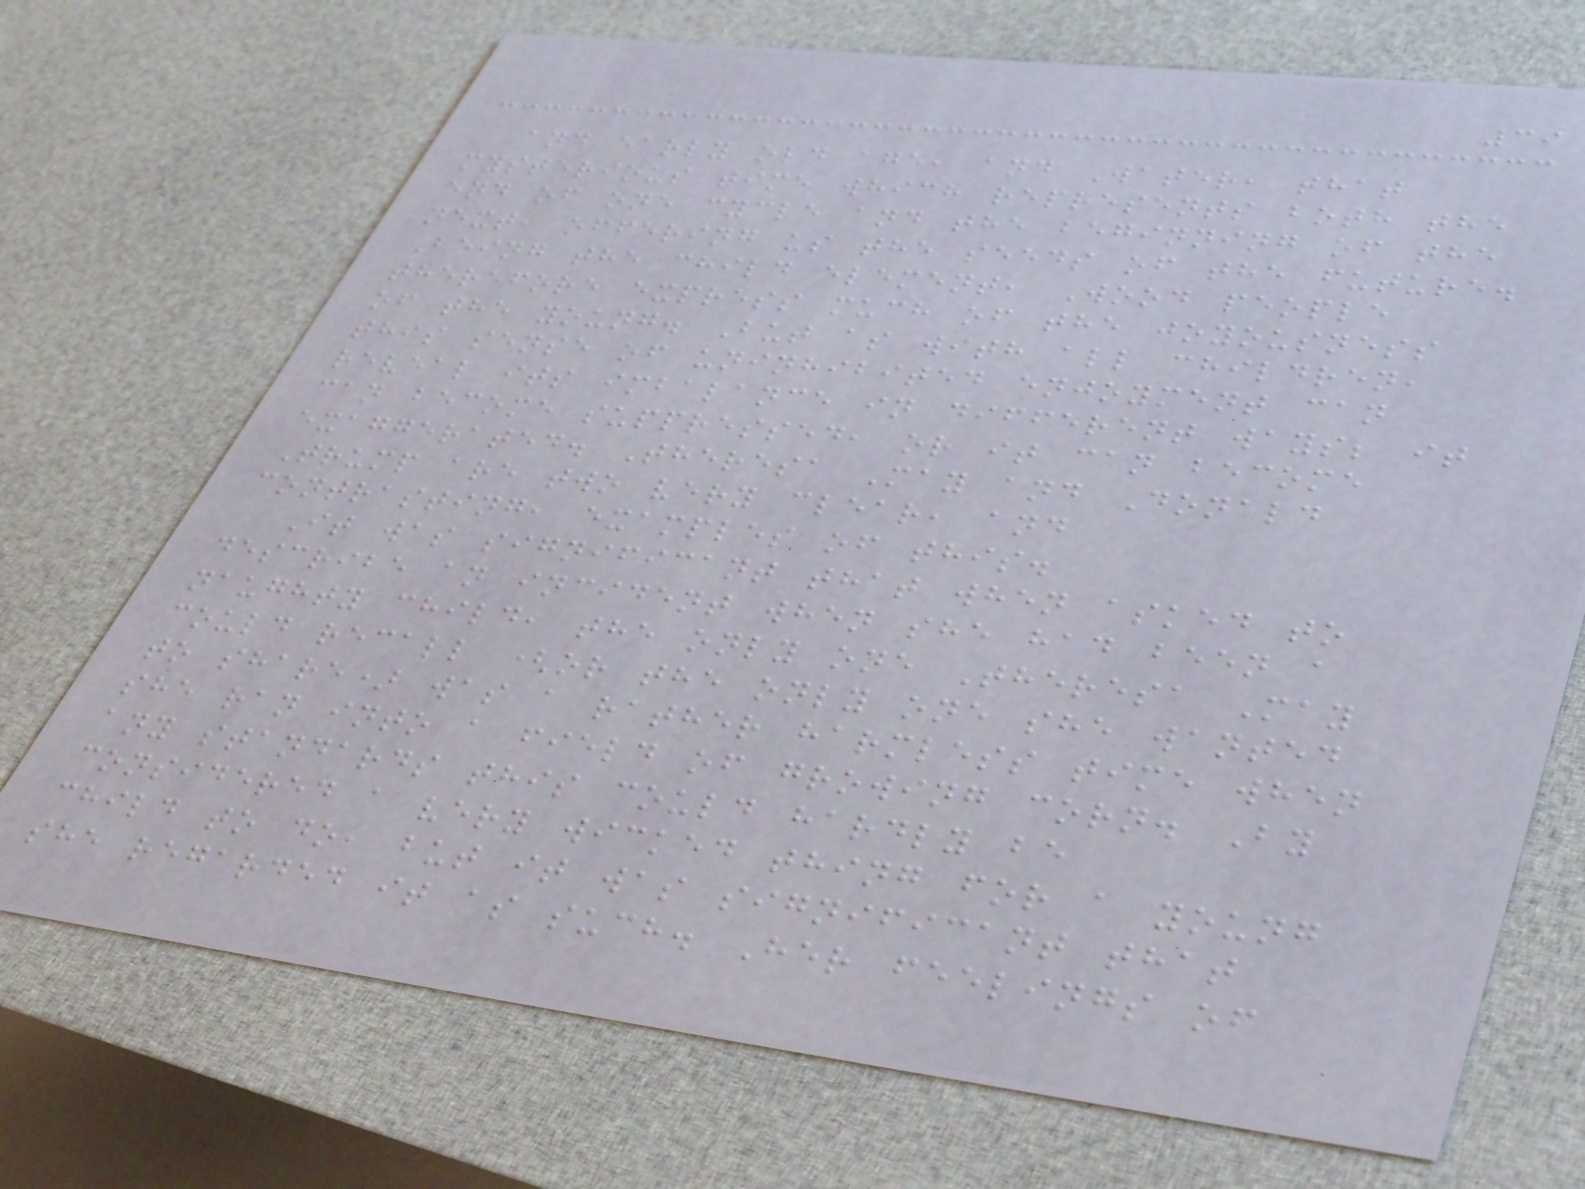39
and early old age, and Water, that
mysterious time which represents both the
end of one cycle and the beginning of the
next, offering us the seeds of the future.
Being the child element, Wood people
therefore express much of the joyousness
of the young. But as with all children,
this sense of uninhibited enjoyment can
reveal its imbalance in different ways; it
can become suppressed, or it can become
exaggerated. Theresa May and Donald
Trump are two very clear, and
contrasting, examples of this.
It was significant that when asked to
describe an incident when she had been a
naughty child, the only one Theresa May
could recall (or the only one she wanted
to share) was a rather harmless time when
she ran into a field of growing corn. By
any standards this could hardly be
considered a very wicked thing for a young
child to do, but it was significant that
she regarded it as such. Her feelings of
